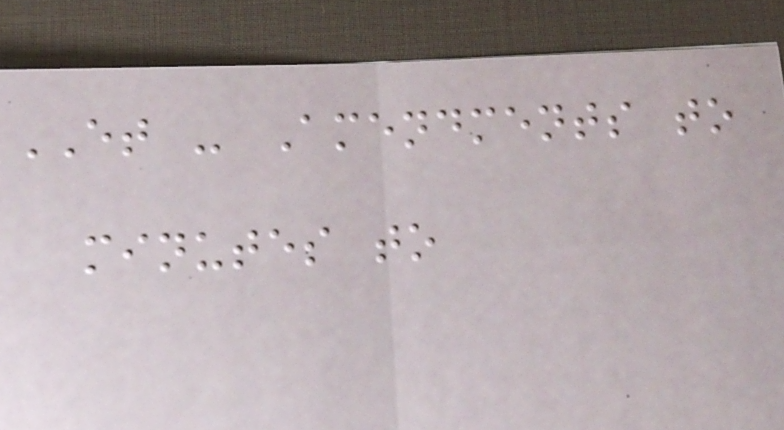ET - Amendments to
minutes to
